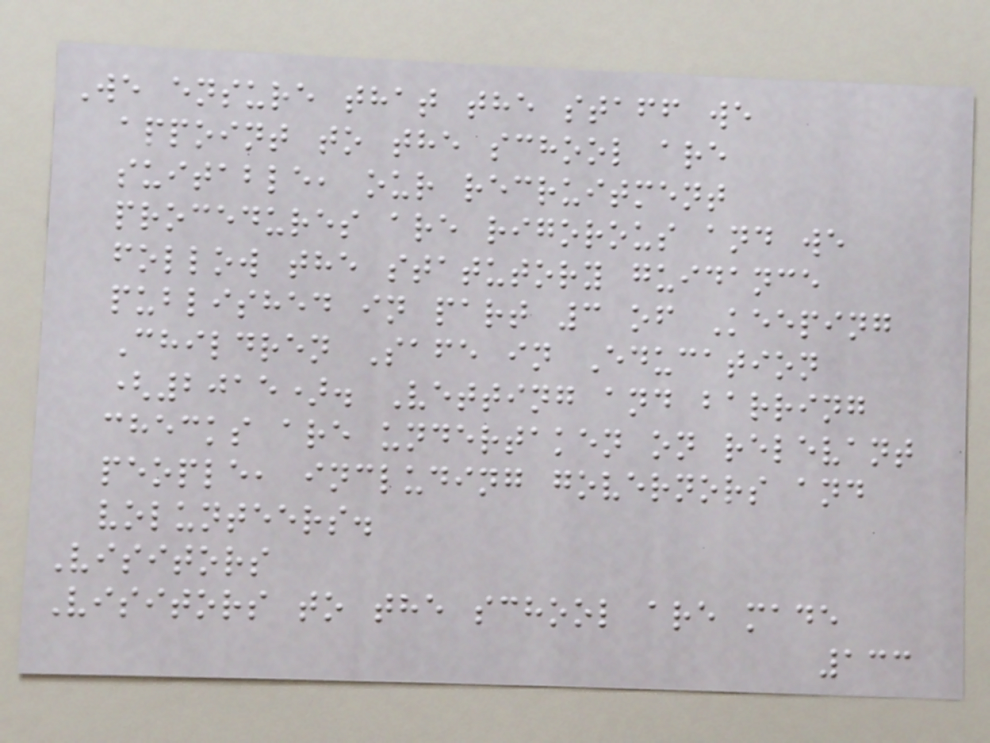We ensure that the staff we
appoint to the school are
suitable, our recruitment
procedures are rigorous and we
follow the statutory guidance
published in part 3 of Keeping
Children Safe in Education
(2015). Vetting and barring
checks are undertaken on relevant
people, including governors and
volunteers.
Visitors
Visitors to the school are made
133
